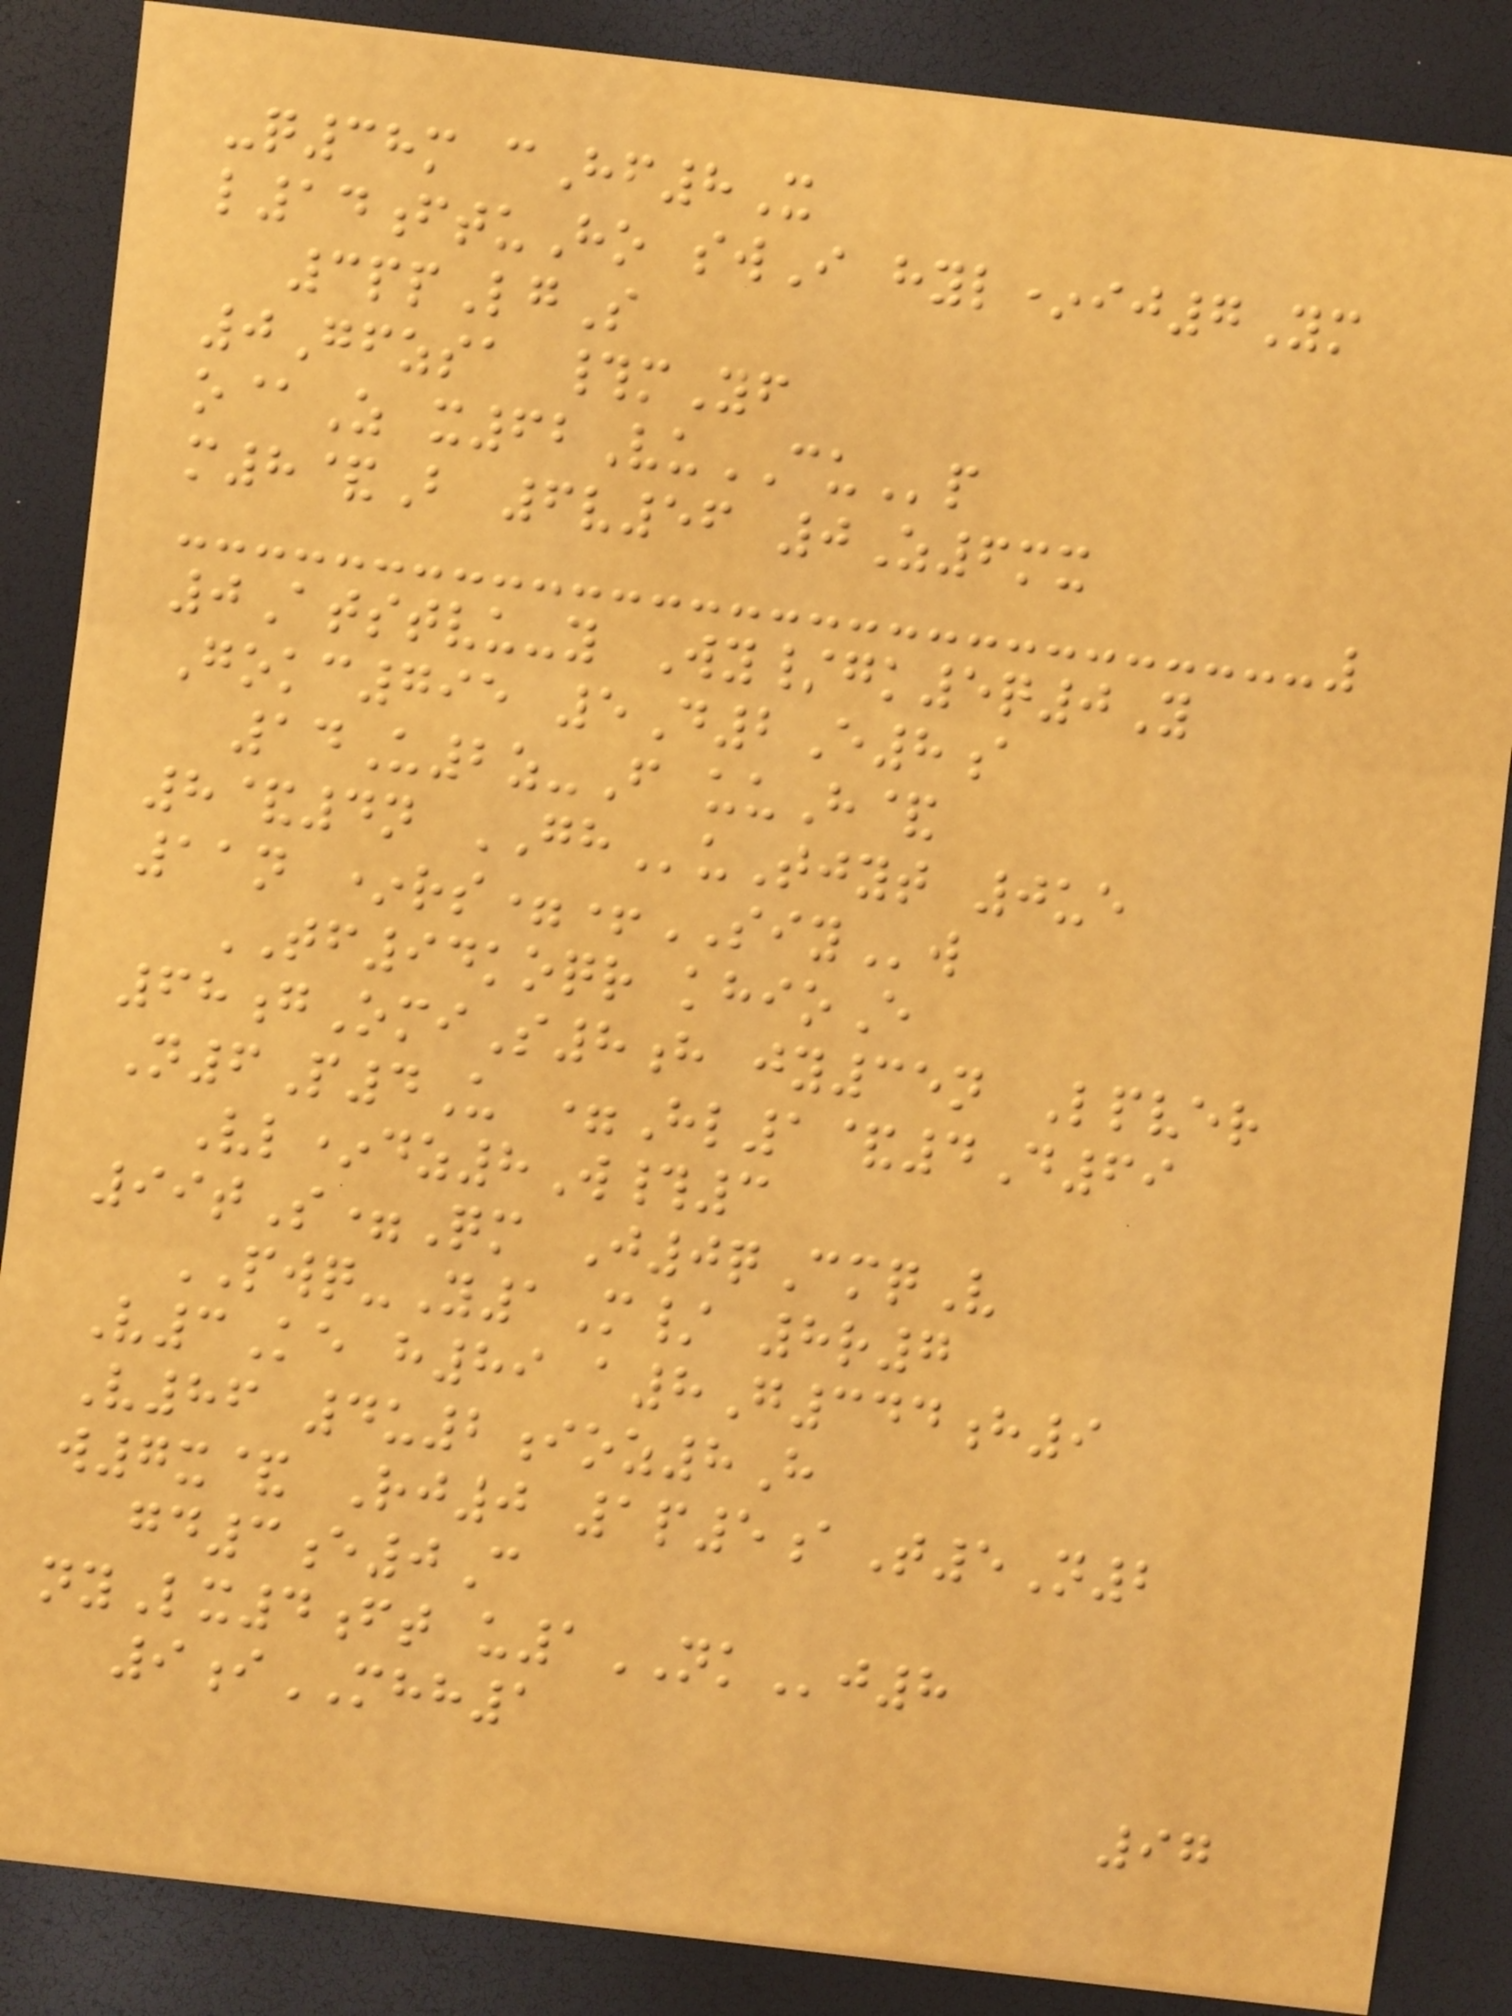-q38m cHf8X
l14ftuHo swI hyl*ij7Ym
3ppLgS
0Gfzsa #mYf
o@Z x62VuCUp
m8&B 6v56 0Z6mx
0Atstvu-y Wy/gk5q0Y
Gokc795 5D2E8a
14U2z-F uuH&
8&4n GHuTjyt 0ue
11n *rs=+SIYw
TF94koqr khioE
68gOmiS8h jy35n Lpver
N6P4U =Hl1&4D69
Vl*dz8W#3
99tS=Qm J0qCmqV
PWQ-Y1M/ 8r7
V3Ke h89 a8G344h9
V86 4u2ioz8H
w7x& Rj0 1p5aT5N2
gd3e0C
nyLx4ft u1NKj8
9iMHH1
97
